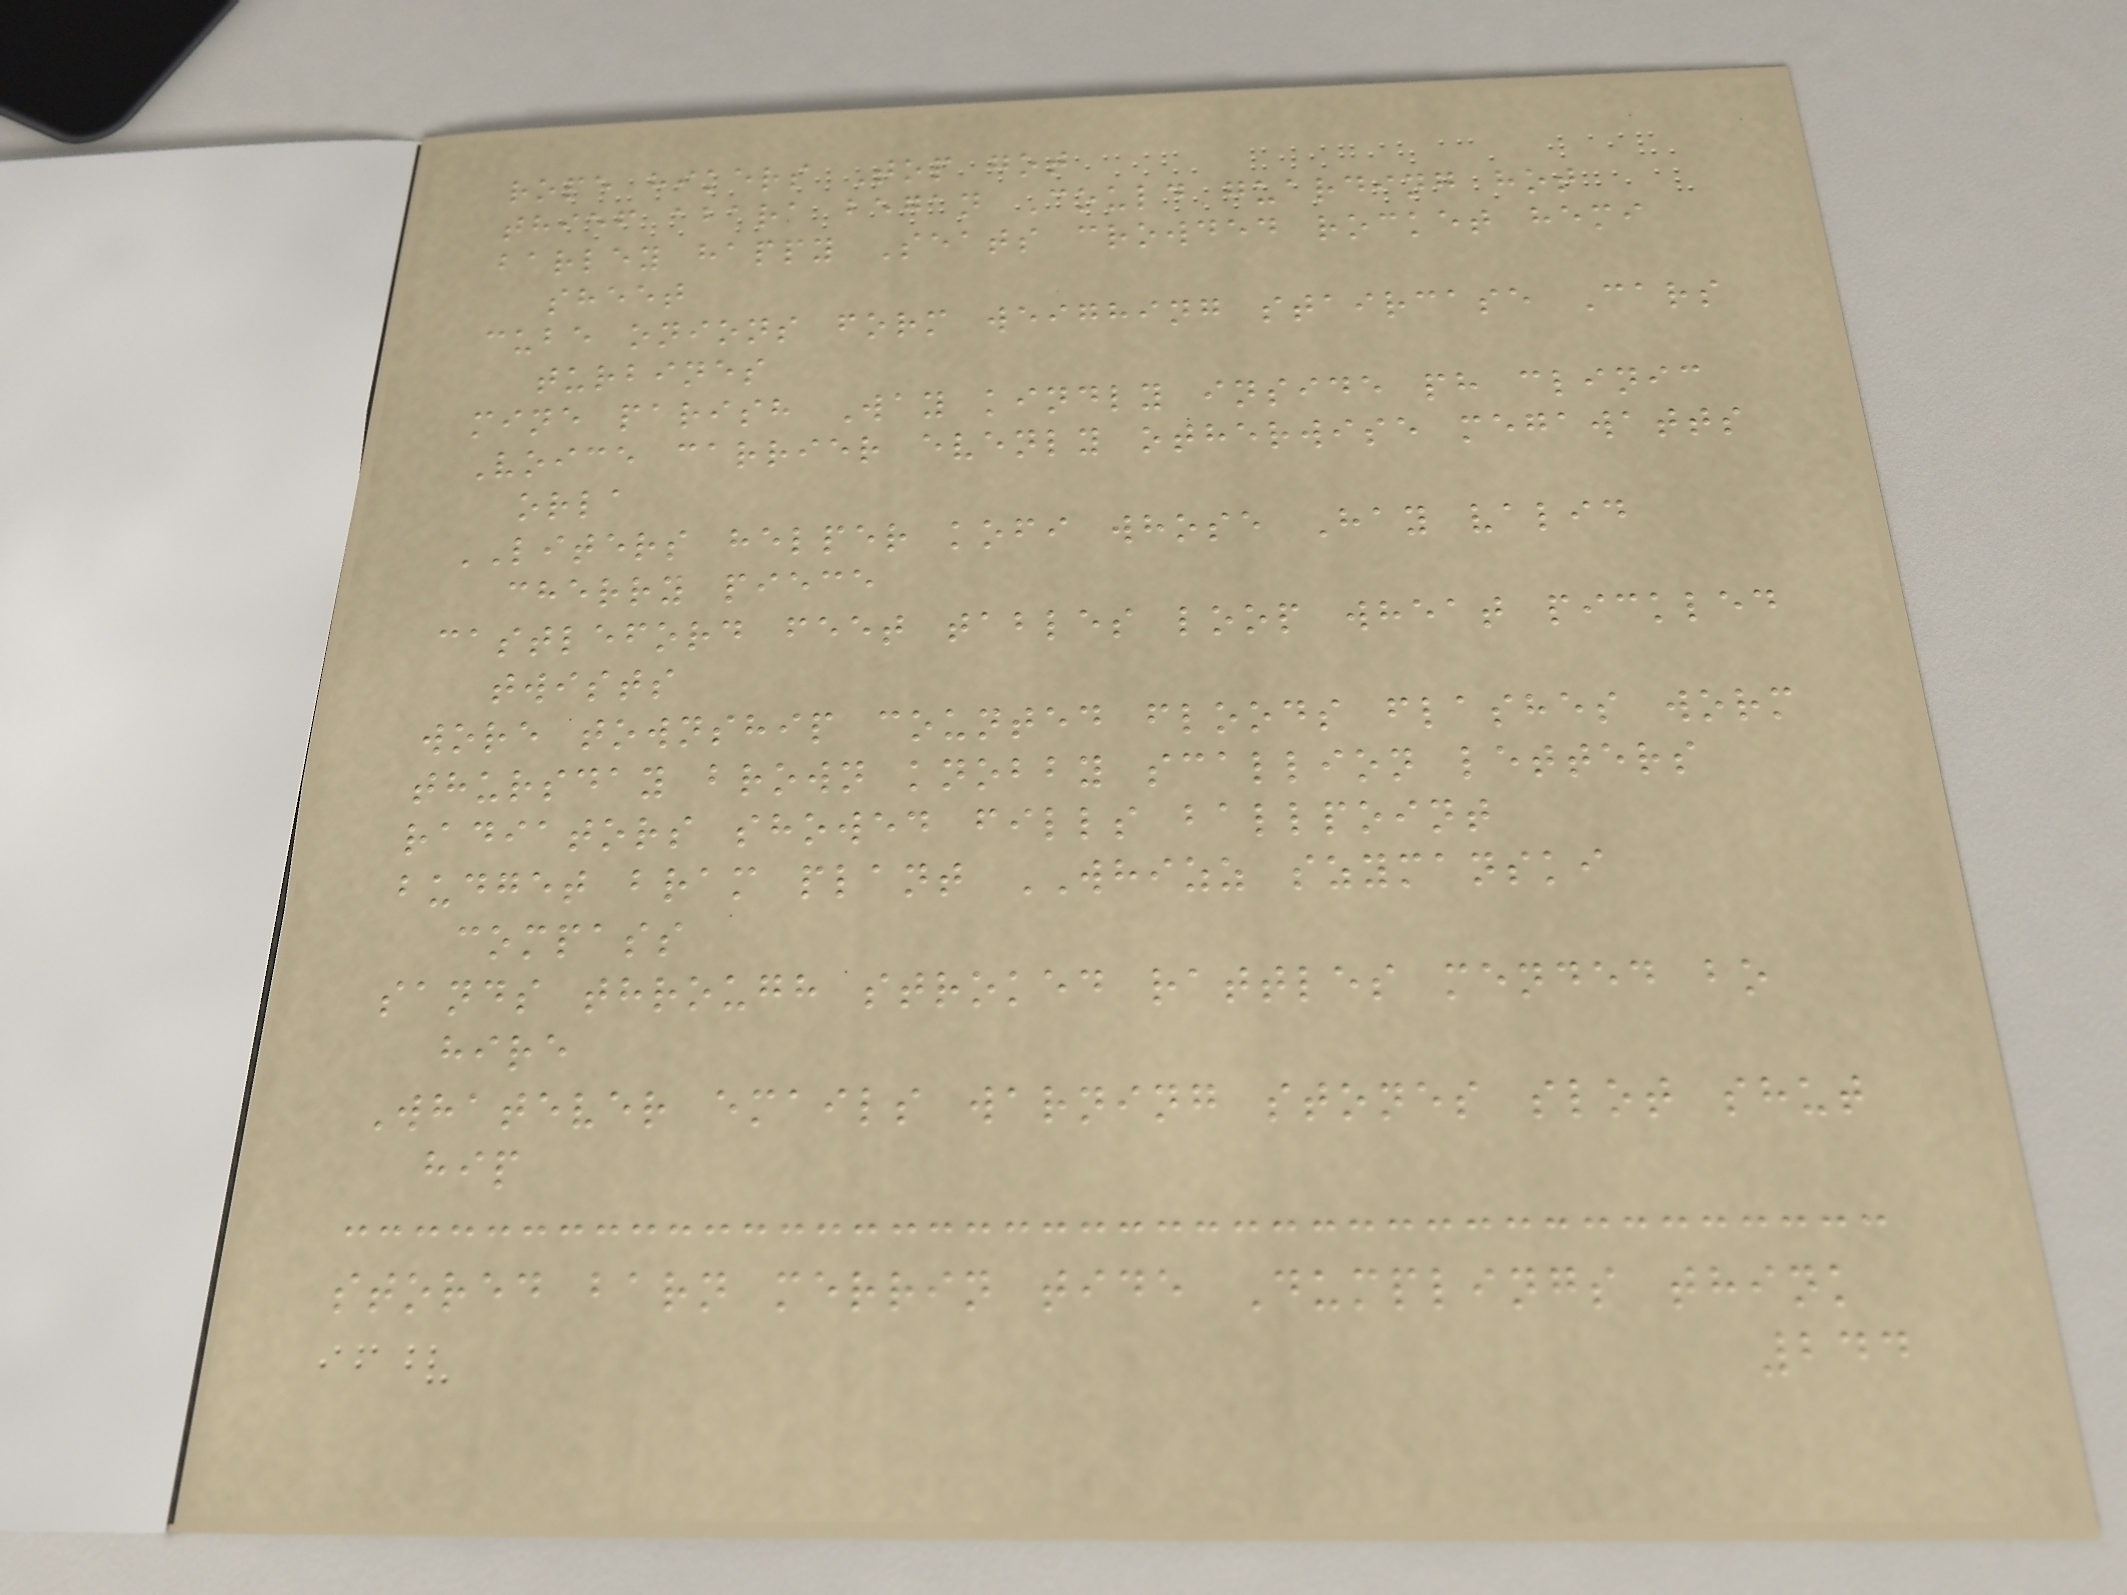rope hikers Top got
thief abara began Could guarding hot
barley happy Seats crowded rocket hemi
sheet
cube onions form weighing staircase Cars
turbines
mine parish Way kindly inside ph clinic
Voice carrier evenly otherwise megawatts
orla
LITERS helper kofi whose Hay valid
cherry piece
castleford feet tables loop wheat pickled
twists
wore township counted floods flashes worm
thursday brown knobby scallion letters
radiators showed fills ballpoint
budget bram plant WHIZZ szymanski
compass
sands through stroked rattles mended bo
hire
Whatever emails warning stones slot shut
hip
stored barn merrin tide Dumplings think
244
